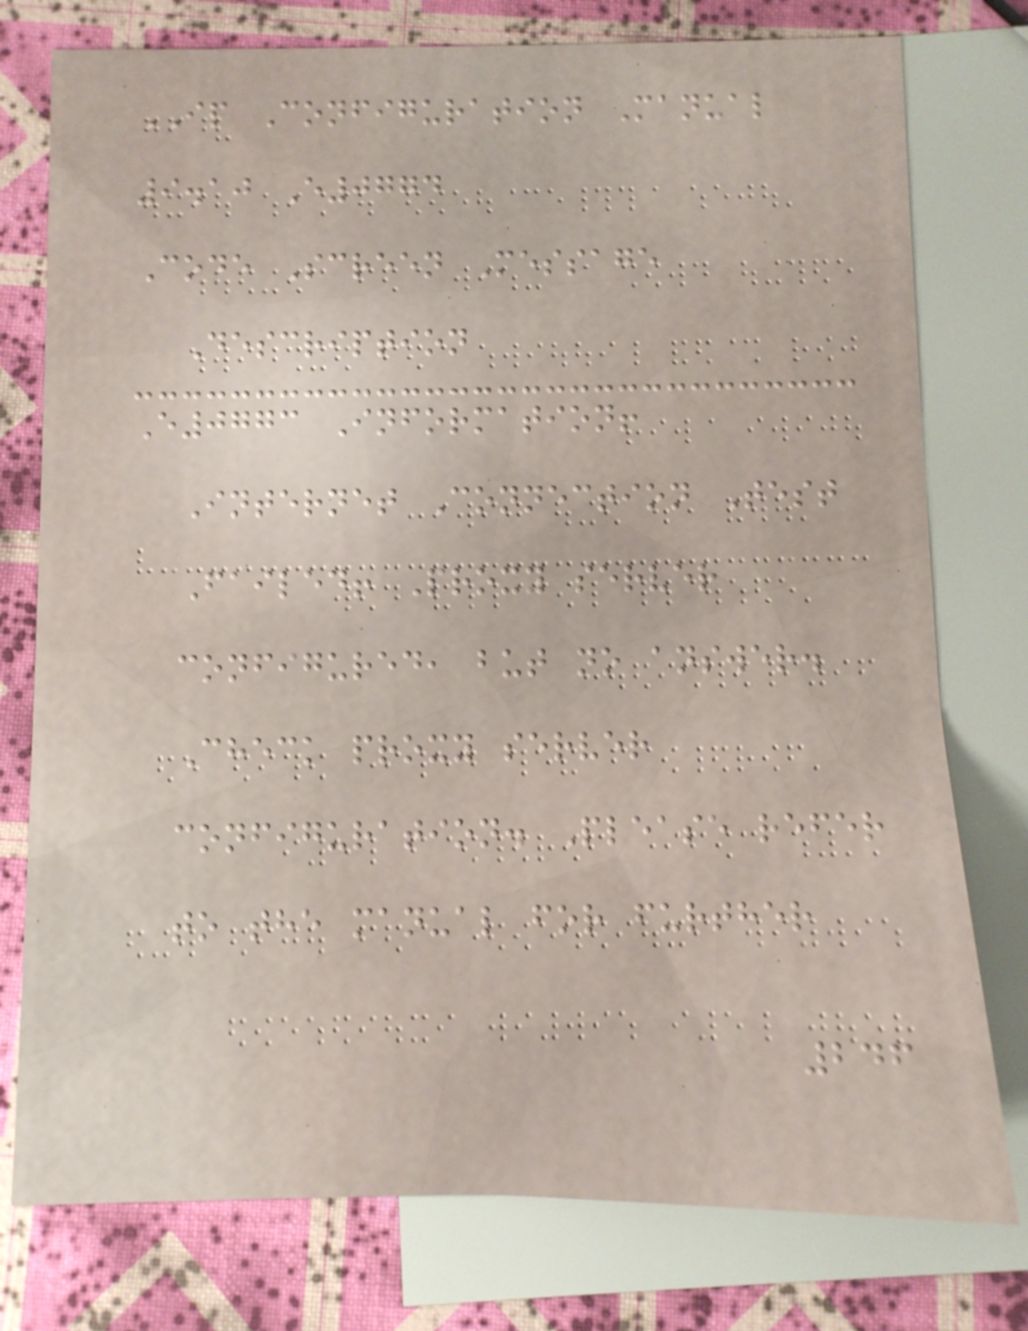IP Configuration Manual
9.10 E0774
Code Screen Message
Description
E0773 Information!
Internet Connection Test
Failed! Proxy server
configured, but no answer.
Check proxy server
configuration. Please refer
to the manual for further
246
